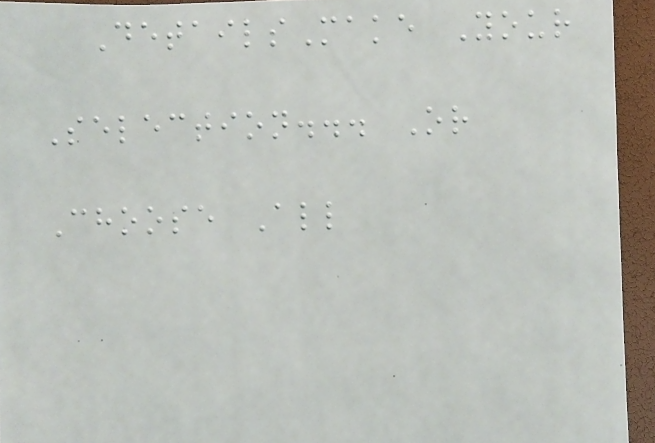DetailsMake Your
Selection... Or
Choose All
